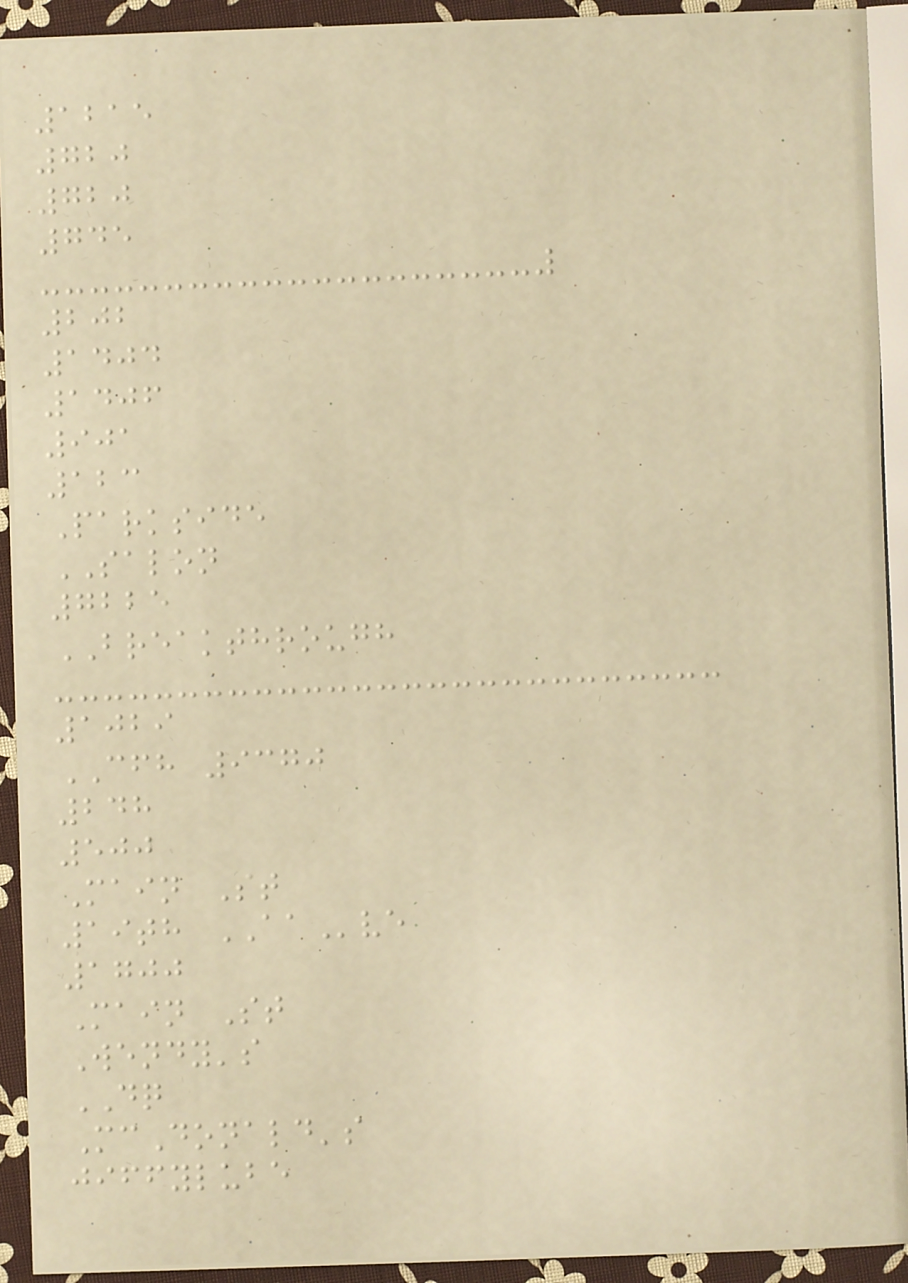1215
720
720
745
202
1404
1406
901
123
Parkside
SALON
7225
BREAKTHROUGH
1029
CFH 9370
248
500
Main St
19th AAve
1700
Main St
Wendy's
DQ
McDonald's
jiffylube
